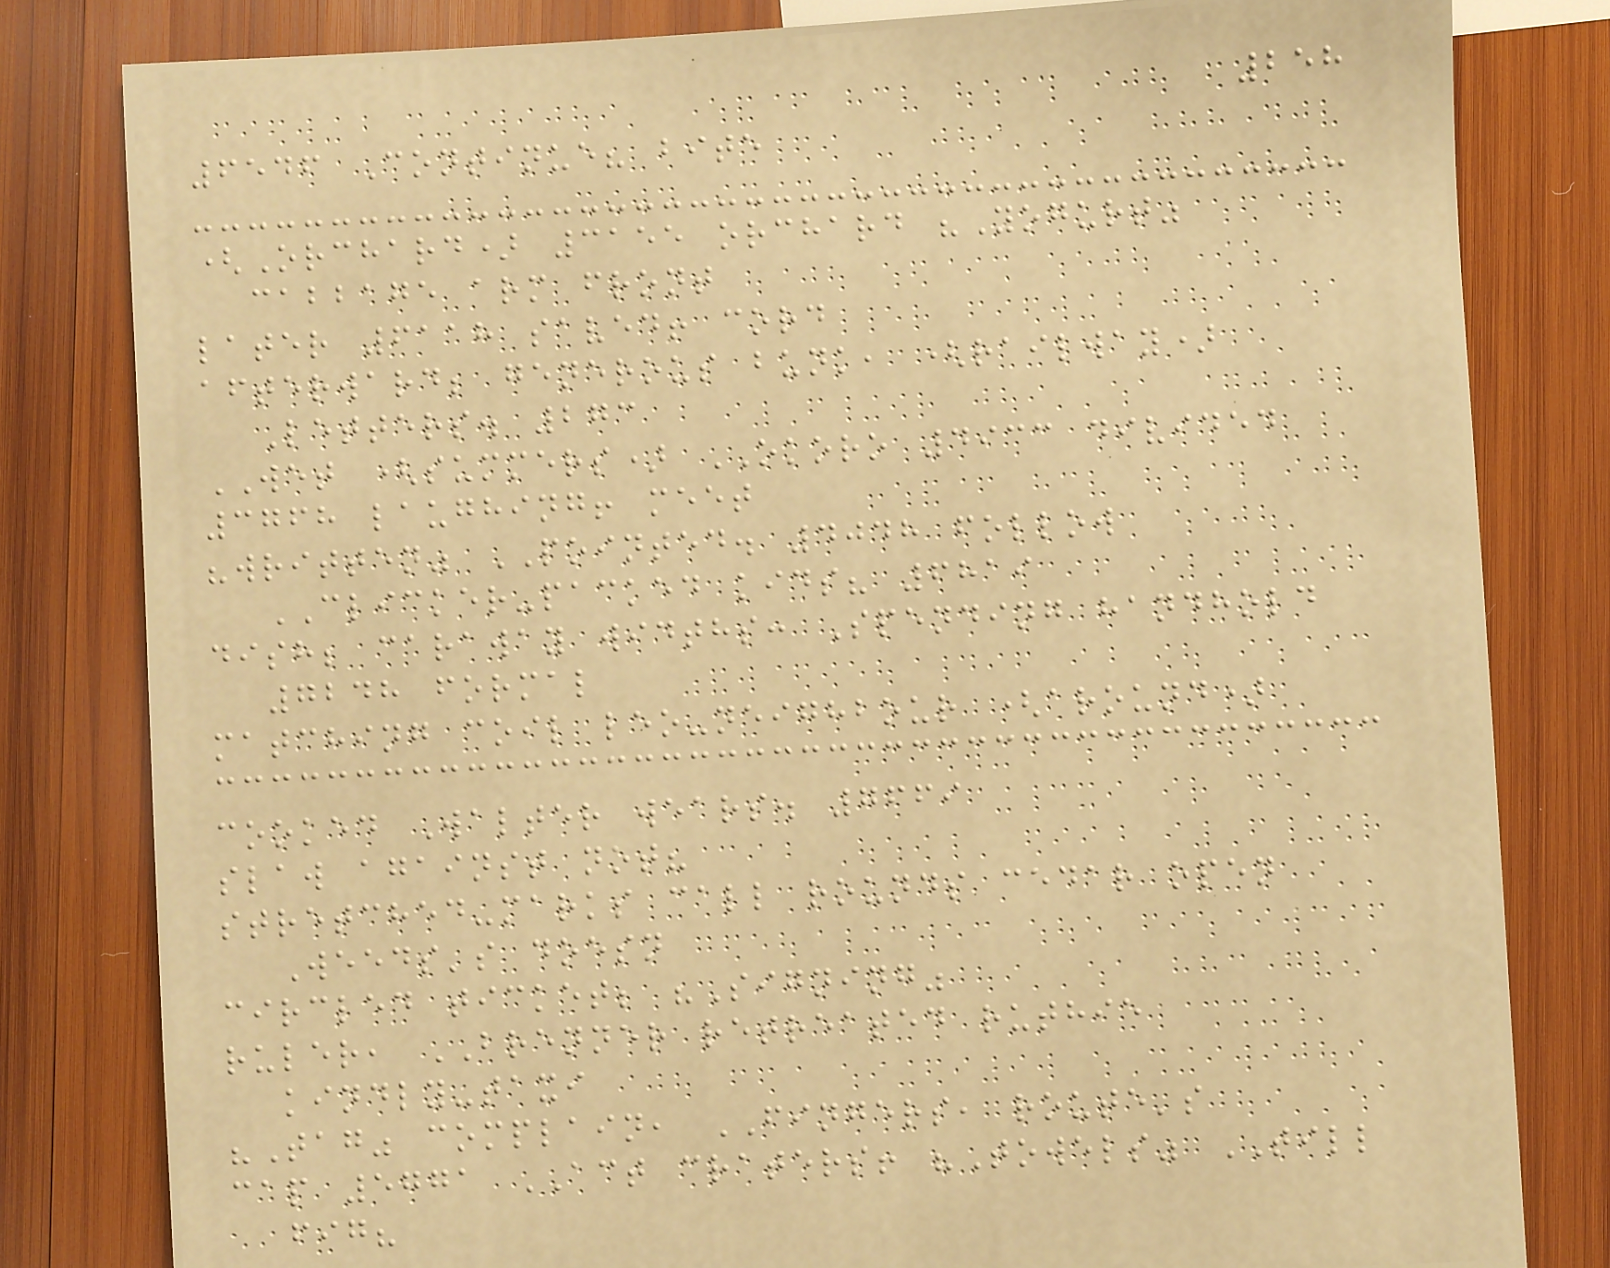258
6546 Continue? bite
(Orchard) 3155 orchard "Yogurt"
cabbage arm front
later 6118 saved! cord
afterward; generous bunk, (railway)
Letters. 273
WET (summers) OKORO 4933 divided
3768 laughing! meet
"written" POINTED. 4048 follow
CLICKER-packed kids? 6819
dish; caraway widths: Spending handhold
7248 formal
matching coil leo-neighbour (around)
cooked Walter wears. 7669
slaw against not?
stretched-marks call rounds cedar open
Weeds's doesn
circled ticket; "Signing"
ruler, BRENNER retreated ruthie
kindly-taxi
"Tag" complain, FINGERS, route's
cap 5771 ACT craters! "Towels" TILL
fig?
